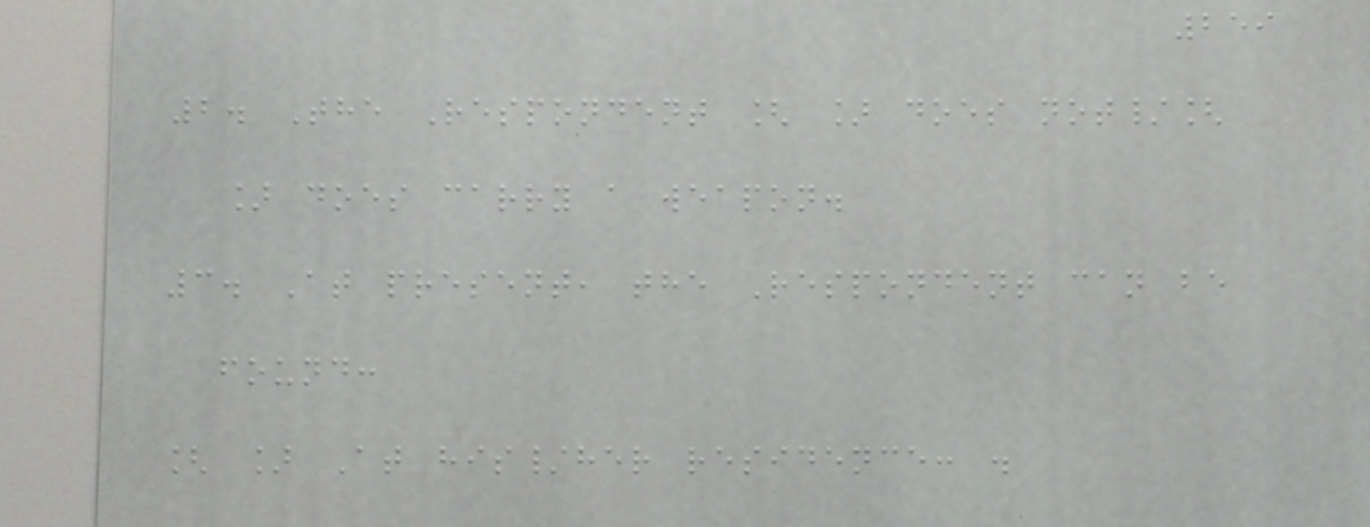259
2. The Respondent [ ] does not/[
] does carry a weapon.
3. At present, the Respondent can be
found:
[ ] At his/her residence: .
